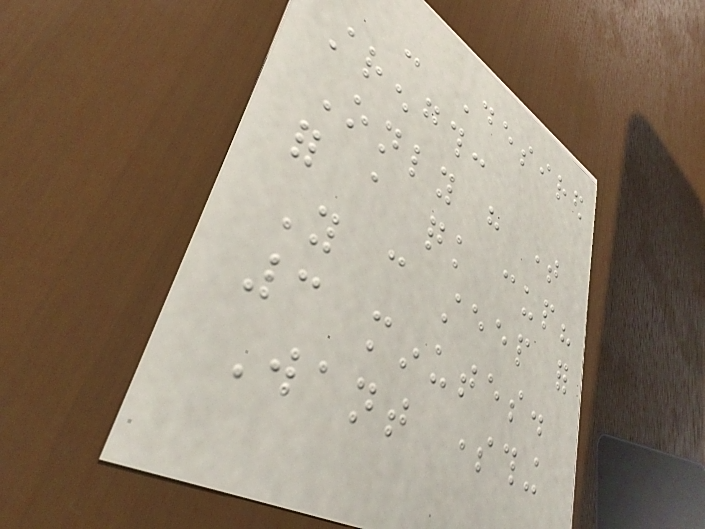- Desired
strength:
Only have time
for a quick cup?
You can steep for
3 minutes.
Want something
